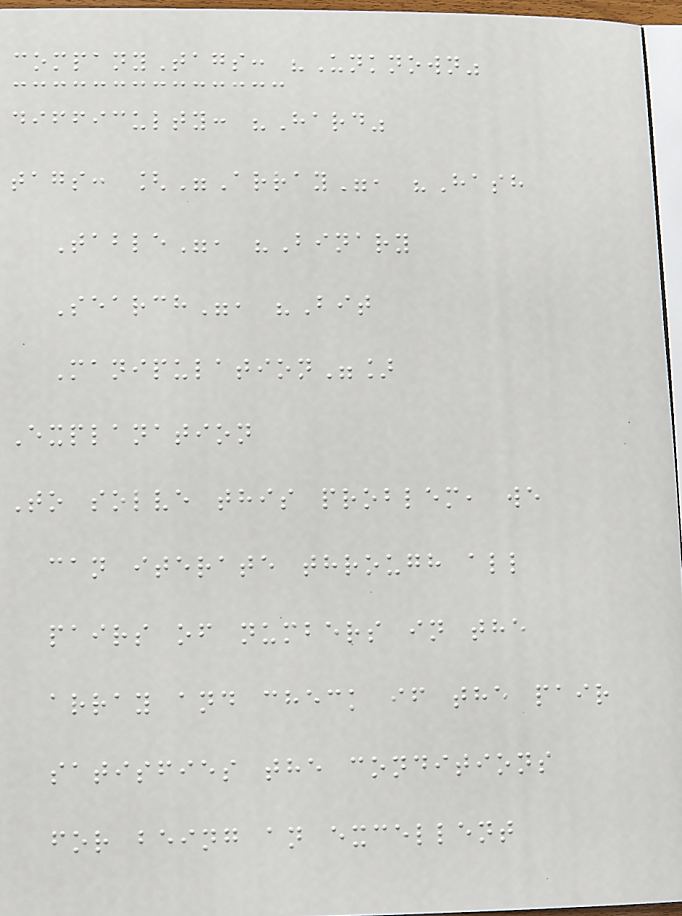companyTags: "Unknown"
difficulty: "Hard"
tags: ["Array", "Hash
Table", "Binary
Search", "Bit
Manipulation"]
Explanation
To solve this problem, we
can iterate through all
pairs of numbers in the
array and check if the pair
satisfies the conditions
for being an excellent
